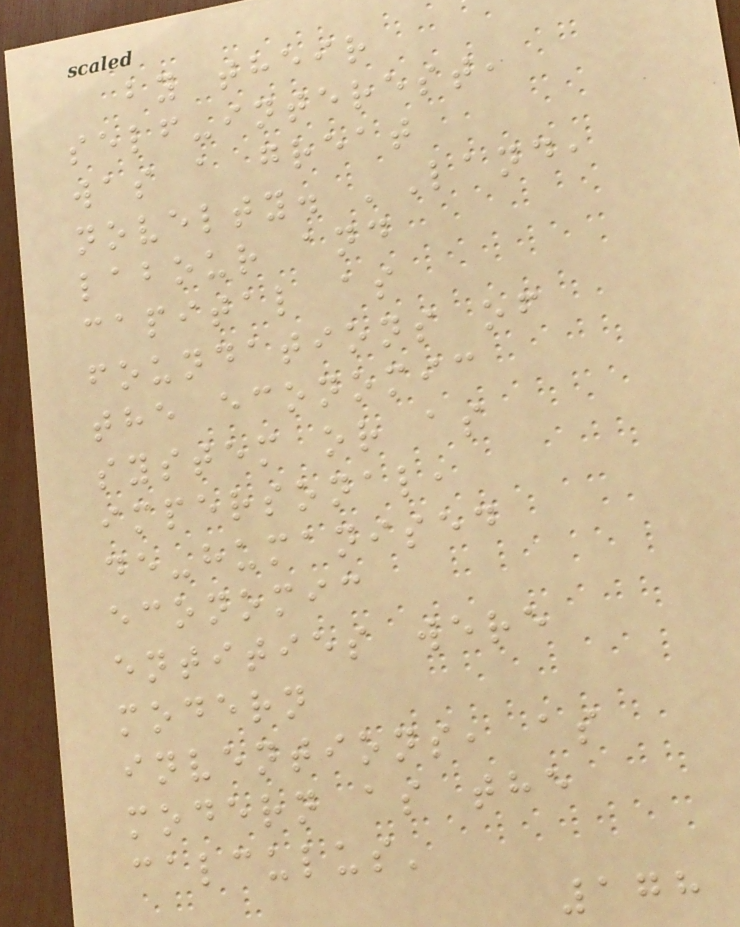by their
self-interest,
was a great
novelty. 'Land,
labour and
capital as
foundations of
the economic
system or as
impersonal,
de-humanised
economic
entities were
modern
inventions, as
modern as the
calculus'
178
